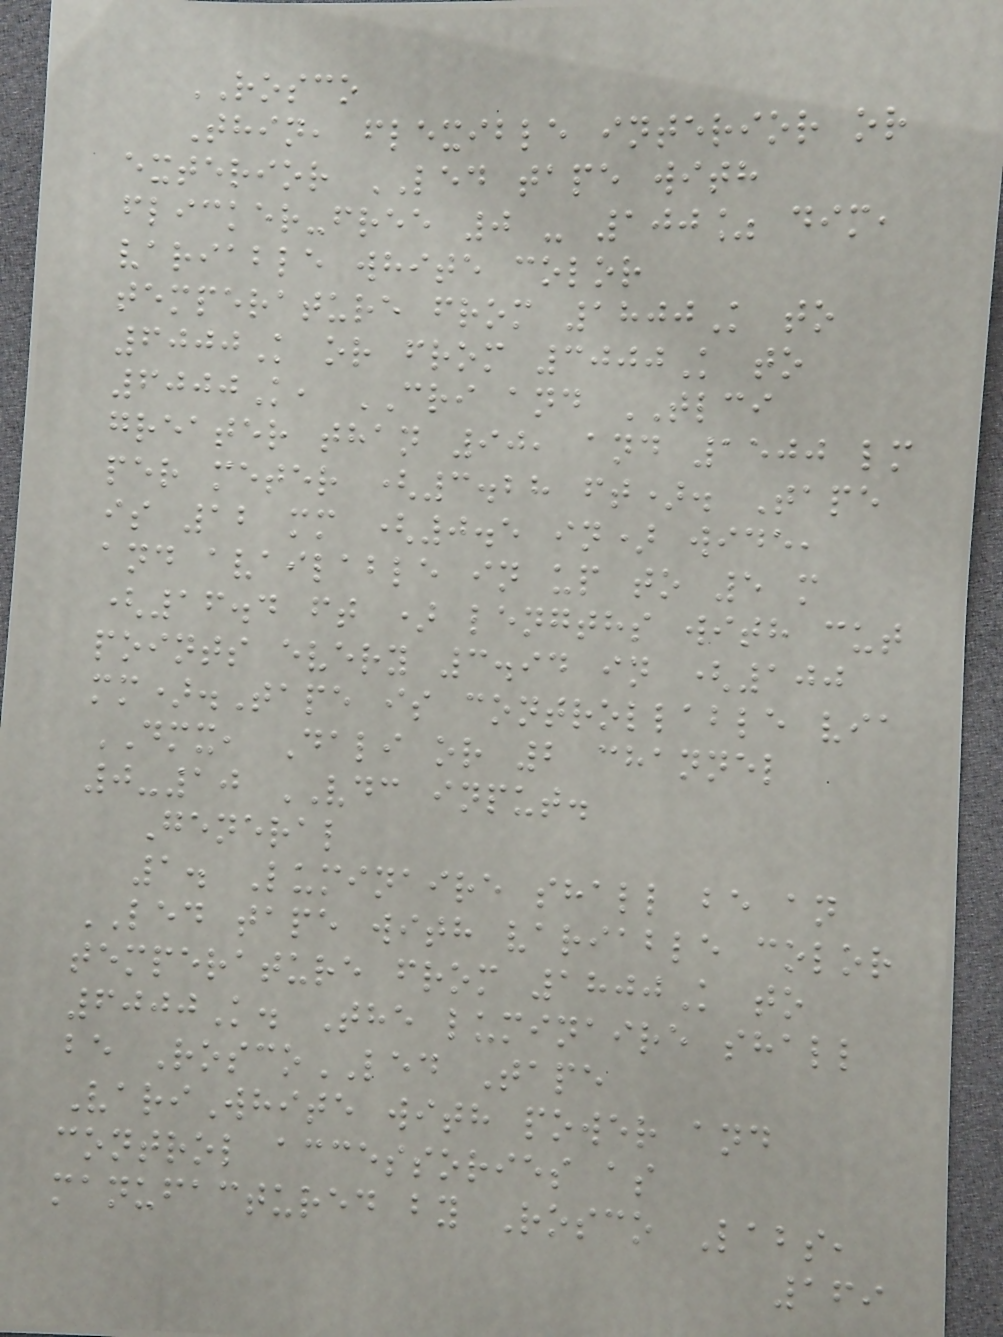ROSCO
Thin, flexible interior or
exterior LED tape with
flicker-free 0 - 100% dim,
variable white color
temperature from 1800K to
6000K or from 3000K to
6000K, CRI and TLCI
greater than 90, and 1500 lm
per meter (3.28 ft). Tape
is 12 mm (0.5 in) wide,
and available in up to 5 m
(16.4 ft ) lengths with cut
points every 3.94 in (100
mm).Tape is controllable via
DMX, Dali or 2 channel
0-10 VDC input.
General
1. Luminaire shall be an
LED tape with variable color
temperature from 1800K to
6000K. The luminaire shall
be RoscoLED Tape
VariWhite with power and
control accessories as
manufactured by Rosco Labs,
169
